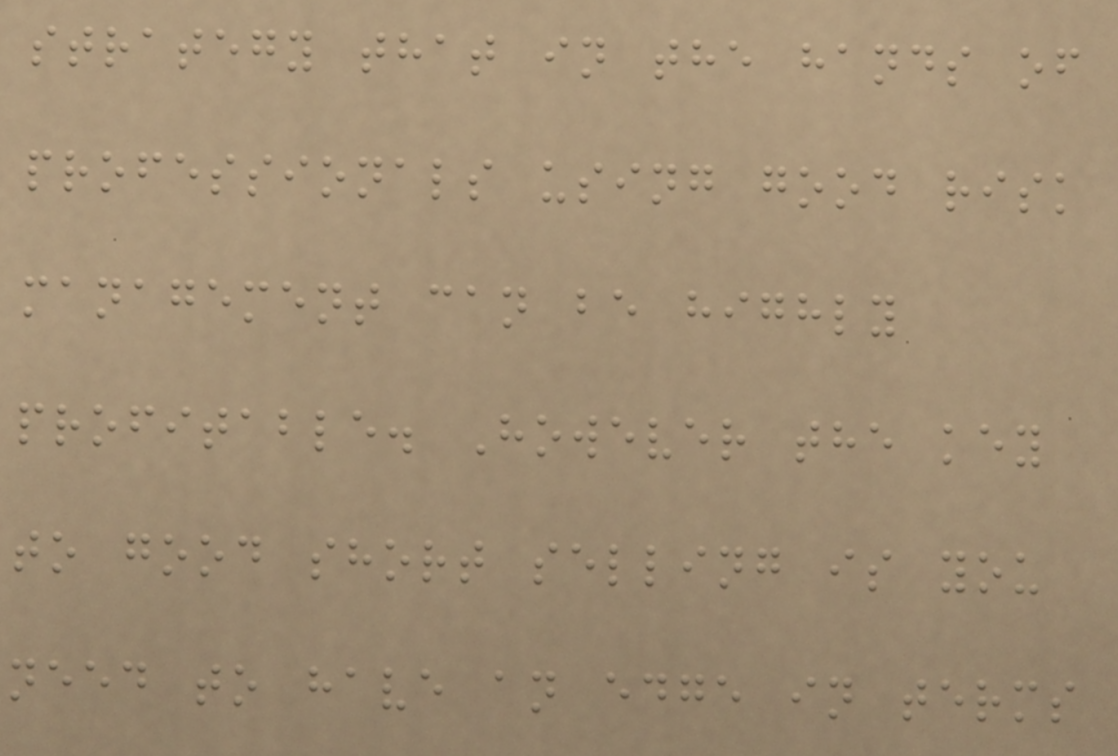strategy that in the hands of
professionals using good risk
management can be highly
profitable. However the key
to good short selling is you
need to have an edge in terms
